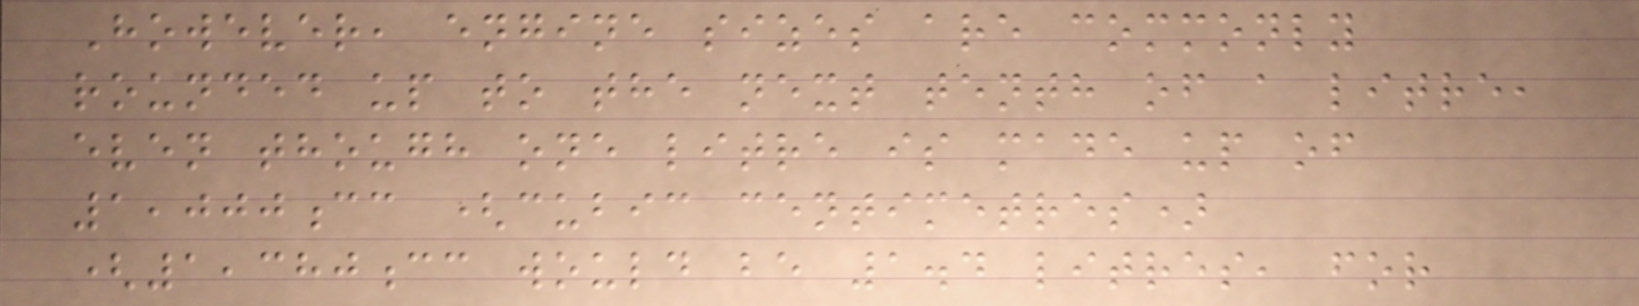However, engine sizes are commonly
rounded up to the next tenth of a litre,
even though one litre is made up of
1,000cc (cubic centimetres)
(1,380cc would be 1.4 litres, for
